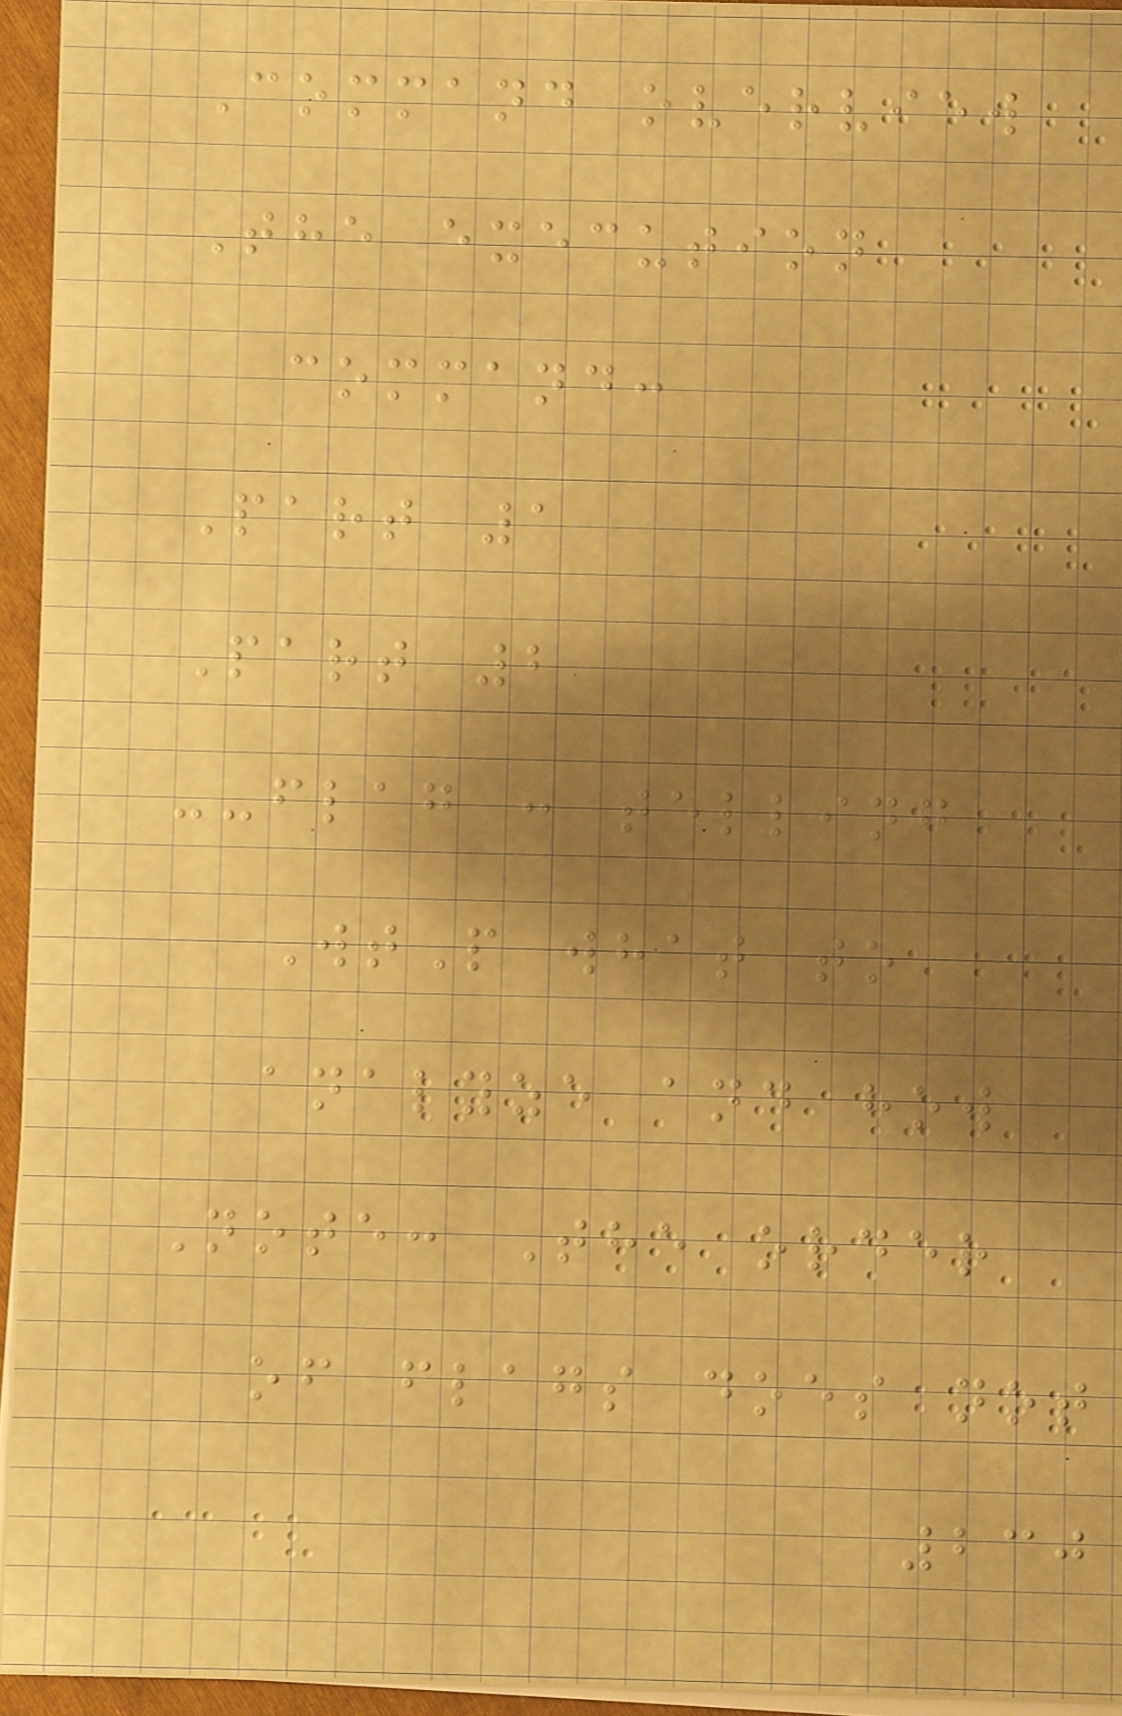Command overview
The execution
command:
Part 1
Part 2
--flag : telling
WtP what to
analyze and how
Note: The order
of flags does not
230
